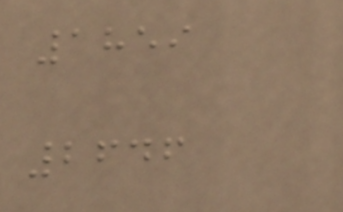1859
2646
